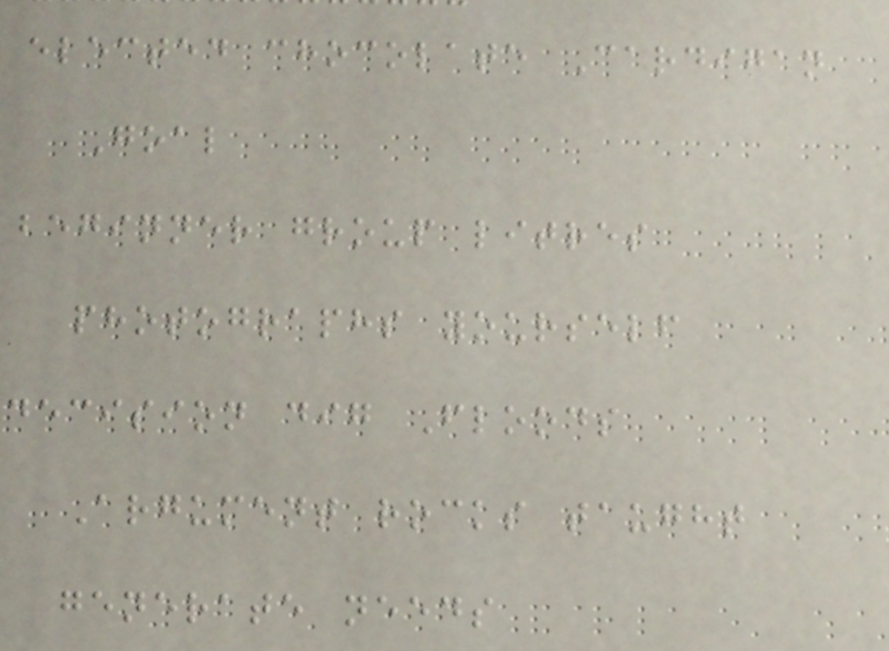elected chocolate Cardigan
Goal
beginner group litres
photographs yourself
decision dig Floods
Argument rocks taught
generate needs
